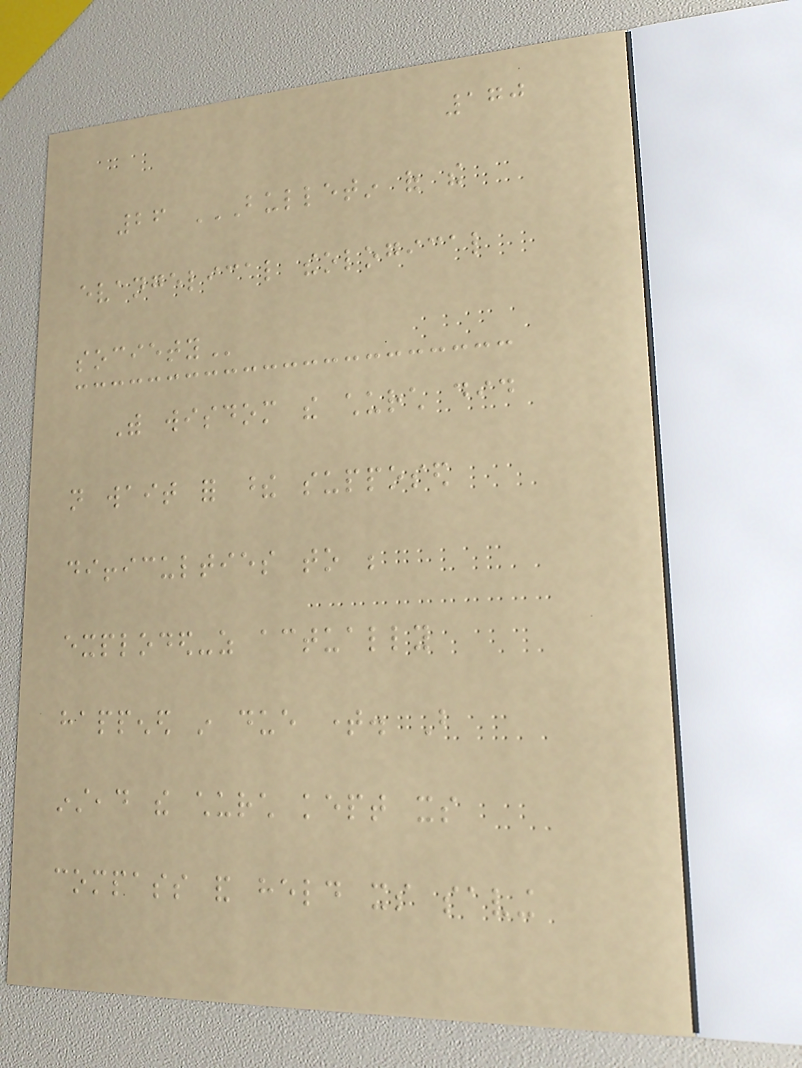170
26 BULLETIN OF THE
EVANGELICAL THEOLOGICAL
SOCIETY
With wisdom the church did
not wait for these supposed
difficulties to be
exploded-as actually
happened in due time. But
instead the church kept its
compass and held its saving
